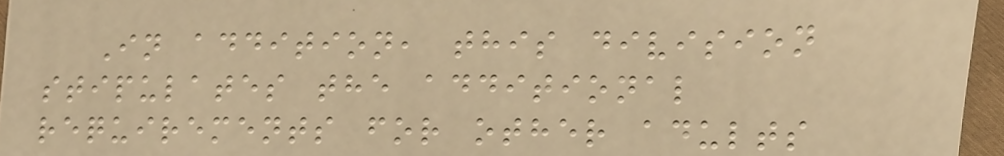In addition, this division
stipulates the additional
requirements for other adults
